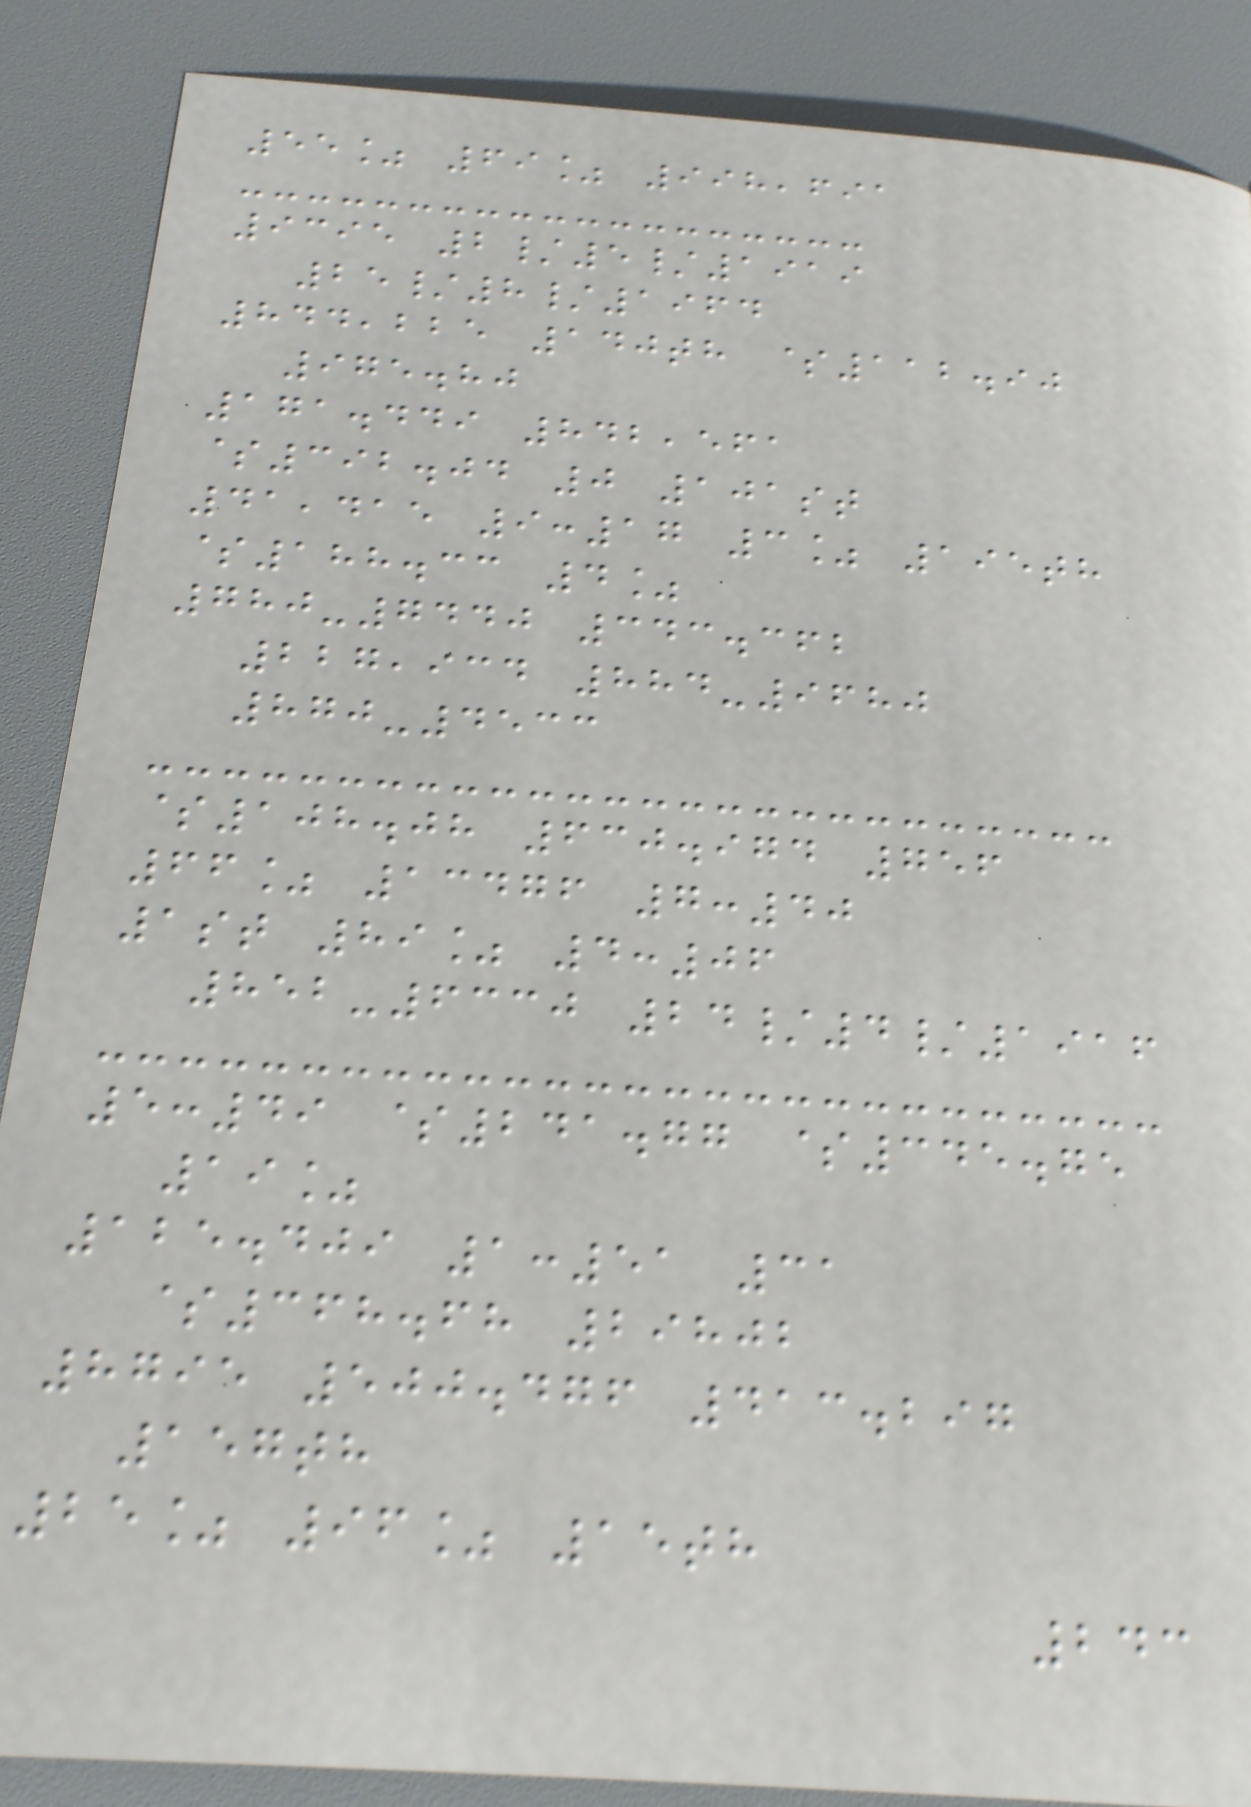55% 69% 998,691
9395 2/5/1919
25/8/1964
844,225 140th $112.90
975.80
171.449 842,561
$392.04 0 101st
41,415 9:17 3% 195th
$188.33 4%
780-7440 343.362
227,934 884-9680
870-4533
$108.08 630.974 756
66% 13476 7:40
1st 89% 4:06
852-6330 24/4/1916
5:49 $241.77 $345.75
19%
125.409 1:51 31
$368.68 29802
8795 500.476 413.297
157th
25% 96% 15th
243
